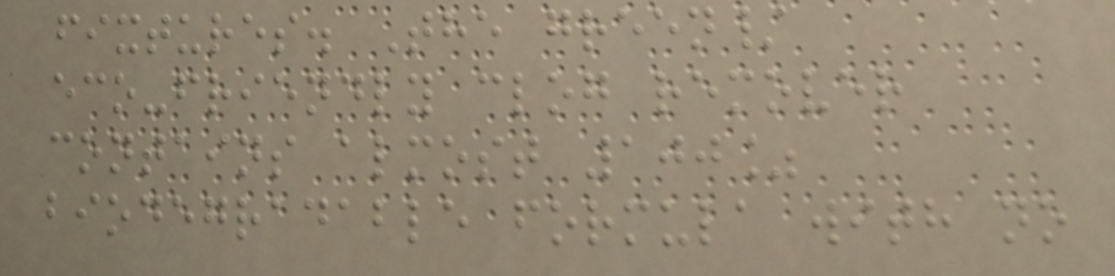fixtures. The green/
eco-friendly clog remover
contains almost 100%
biodegradable formula with no
